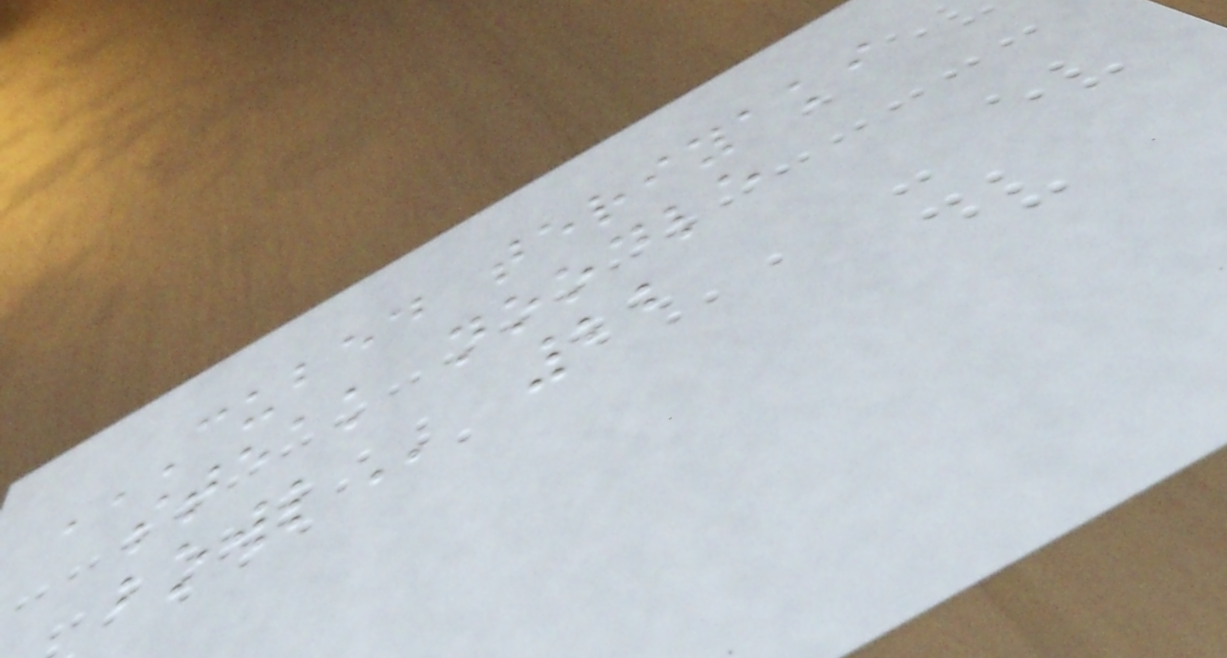CUBED TERIYAKI
STEAK NOODLE
BOWL 22
